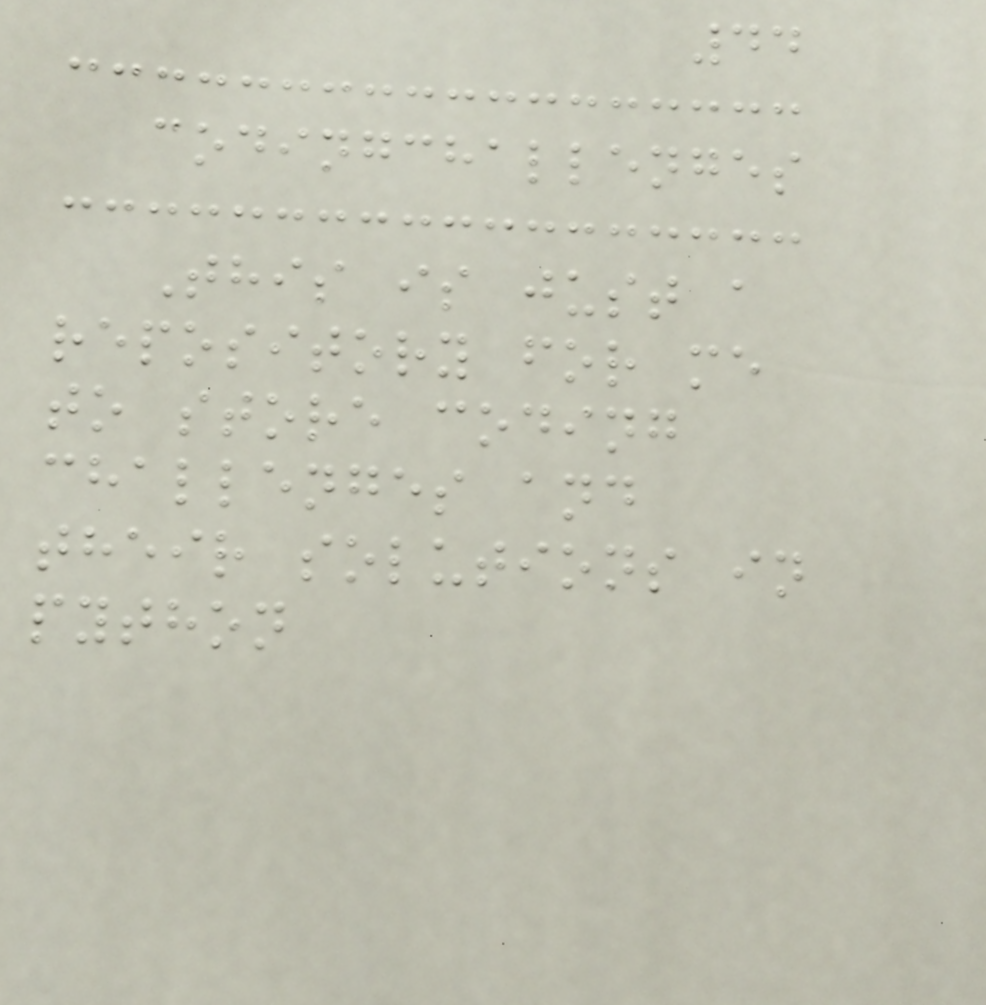44
codingchallenges
This is just a
repository for me
to store coding
challenges and
their solutions in
python
